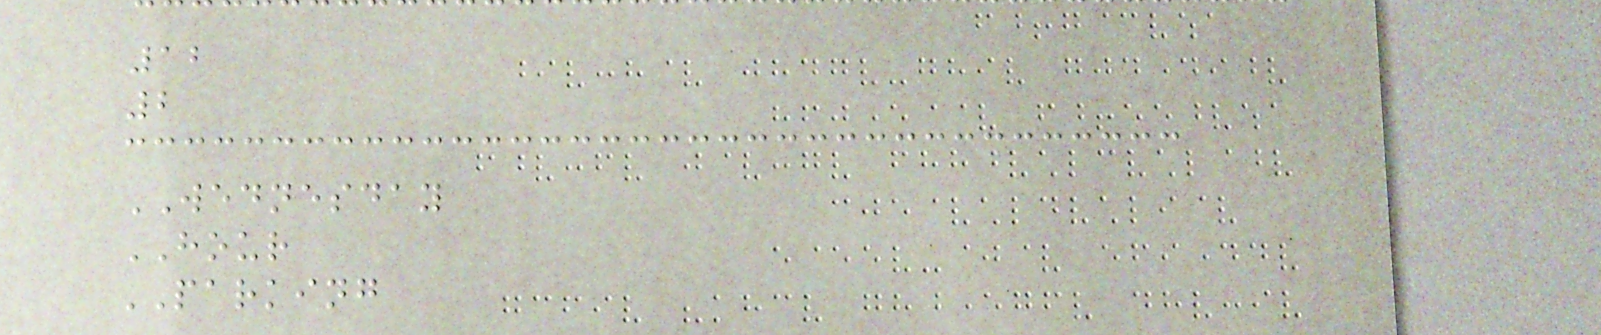12
2
WEDNESDAY
HOUR
PARKING
